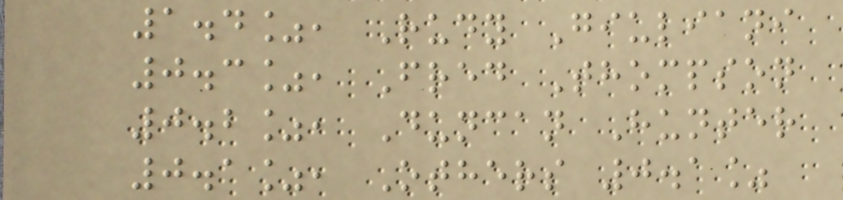1.4%, Rudy Giuliani
0.3%, Fred Thompson
0.2%, Duncan Hunter
0.1%, Others 0.1%
